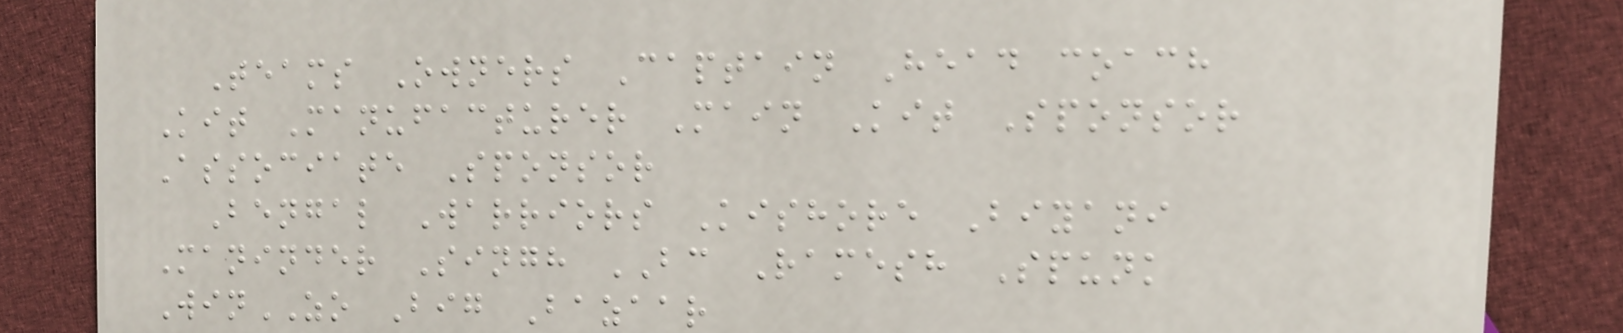Teams Owners Captain Head coach
Kit Manufacturer Main Kit Sponsor
Associate Sponsor
Bengal Warriors Kishore Biyani
Maninder Singh BC Ramesh Spunk
WinZO Big Bazaar
